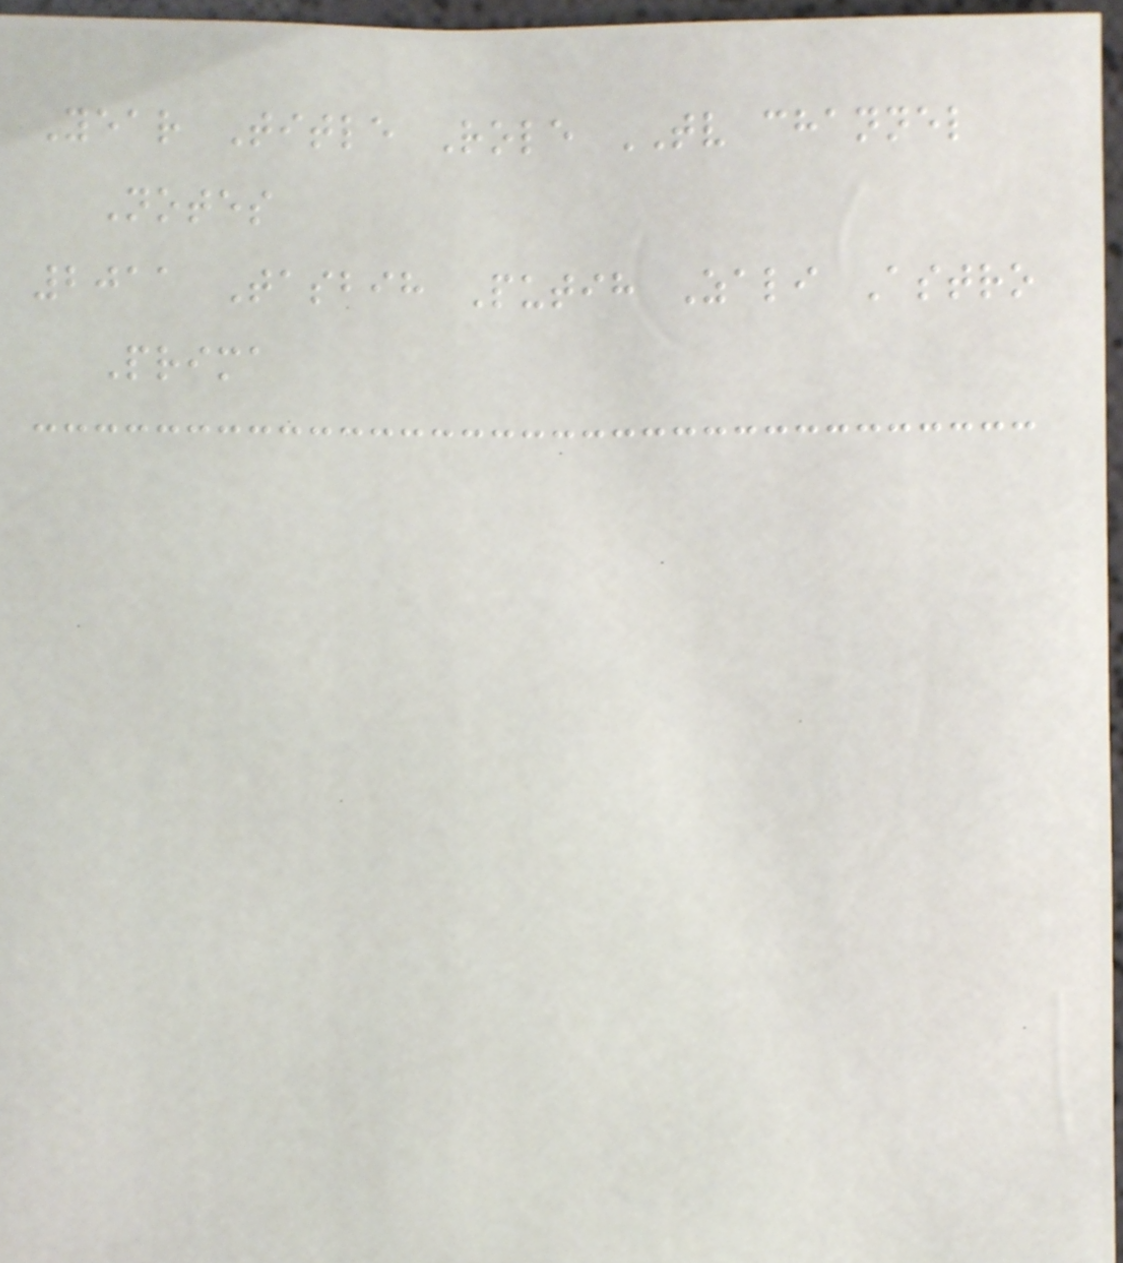Year Title Role TV channel
Notes
2011 Tasbih Putih Zali Astro
Prima
